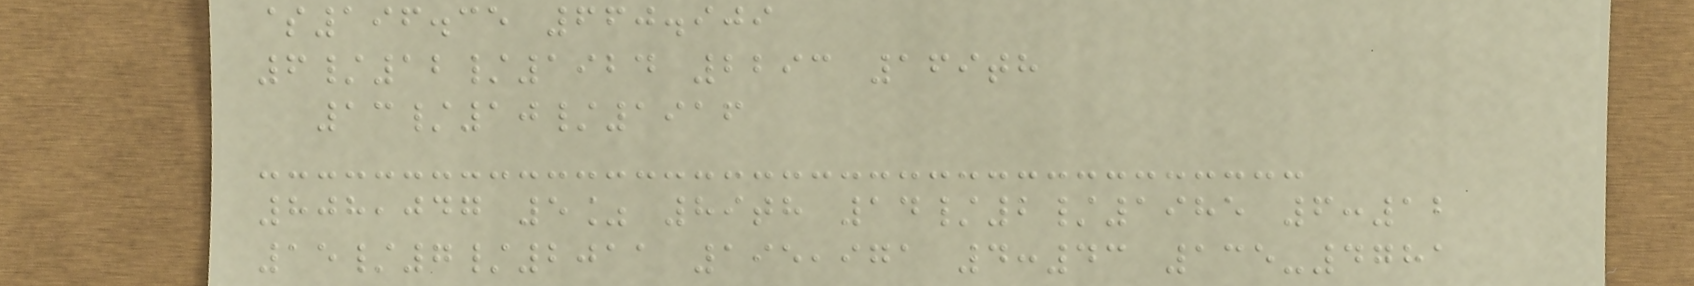$196.35 660.909
6/12/1924 2293 169th
13/10/1916
808,047 5% 89th 14/2/1985 6:12
15/7/2011 195,971 4:43 135-4781
